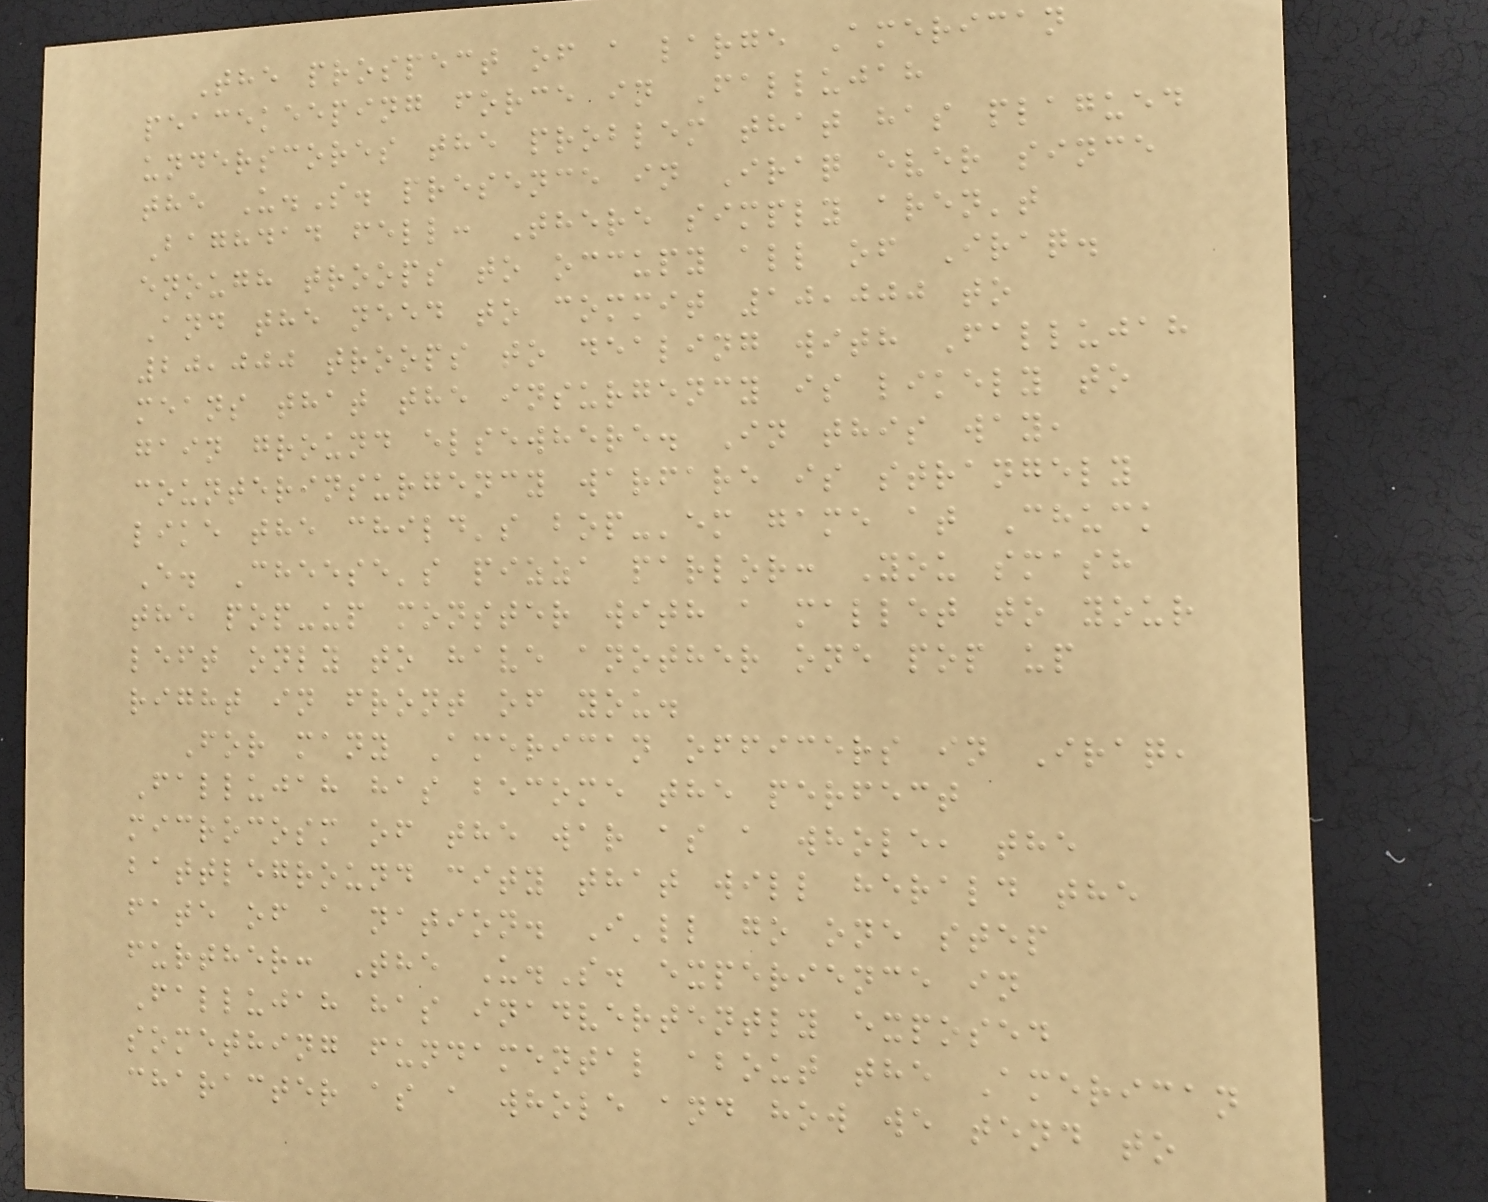The prospect of a large American
peacekeeping force in Fallujah
underscores the problem that has plagued
the U.S. presence in Iraq ever since
Baghdad fell: There simply aren't
enough troops to occupy all of Iraq.
And the need to commit 10,000 to
20,000 troops to dealing with Fallujah
means that the insurgency is likely to
gain ground elsewhere. In this way,
counterinsurgency warfare is strangely
like the child's bop-'em game at Chuck
E. Cheese's pizza parlor: You smash
the pop-up monster with a mallet to your
left only to have another one pop up
right in front of you.
For many American officers in Iraq,
Fallujah has become the perfect
microcosm of the war as a whole, the
battleground city that will herald the
fate of a nation. I'll go one step
further: The U.S. experience in
Fallujah has inadvertently exposed
something fundamental about the American
character as a whole and how we tend to
